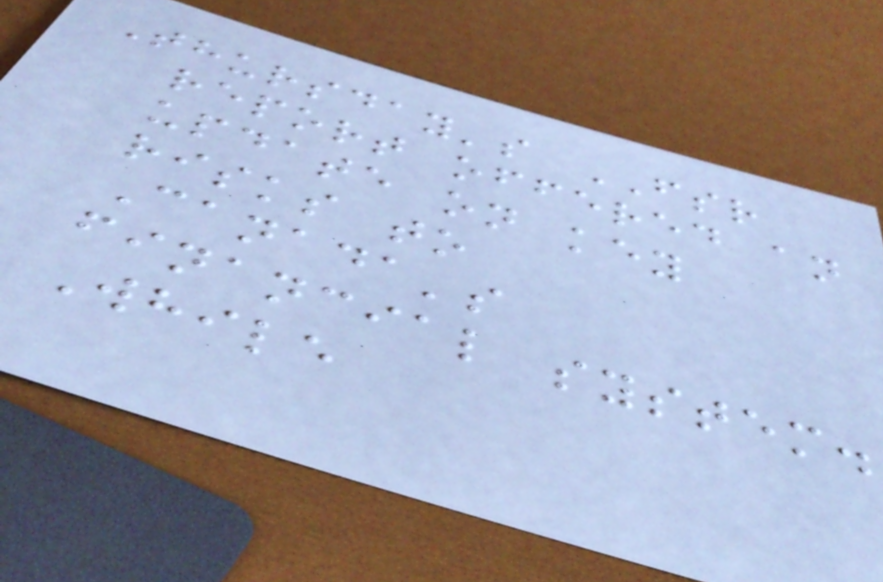Thursday's FSR
report offered an
update on key
risks to
Canada's
financial system.
While
